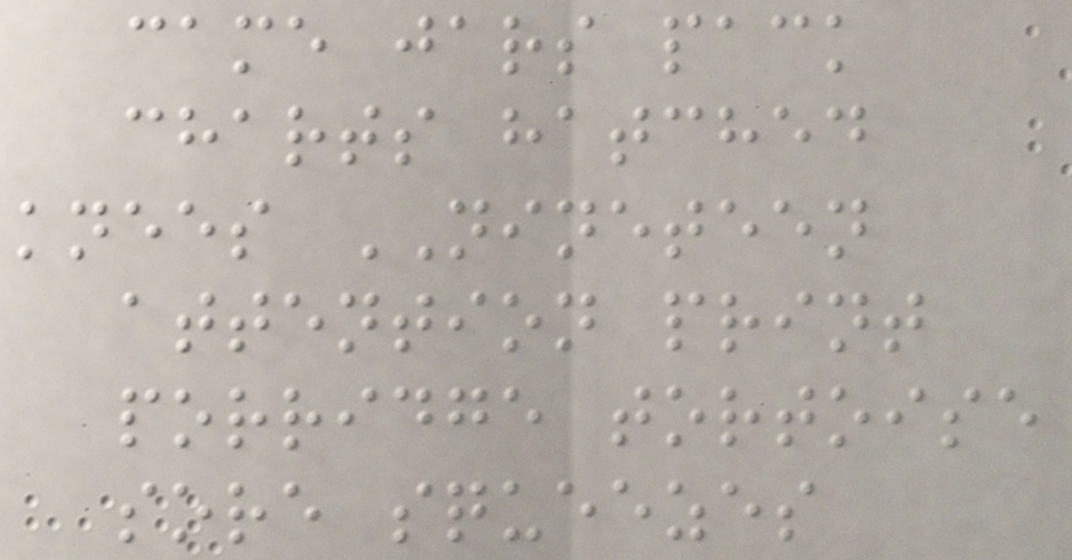came jars pack
charts hatched
knees NINETEEN
attention print
porridge tortoise
sore squeezes
